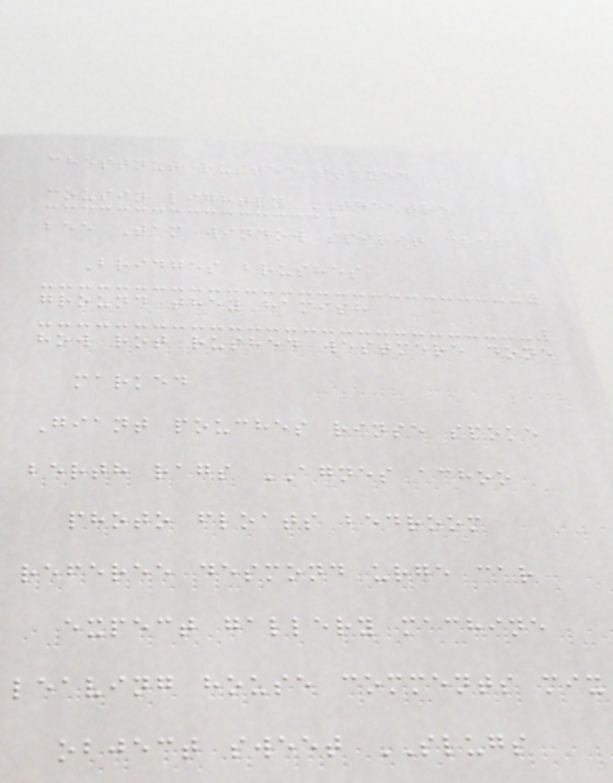chestnut rusted stayed
cousin lightly THEATRE
bee Tam window spirit crab
Bridges brushes
ground they hamish
how rot rushed westmere done
marked
Giant pouches rinse spoke
berth rags AGNES achoo
photo floats bedroom
referee desmond urge car
expect gallery machine
leaving house comments mix
object sweet SLUGS
